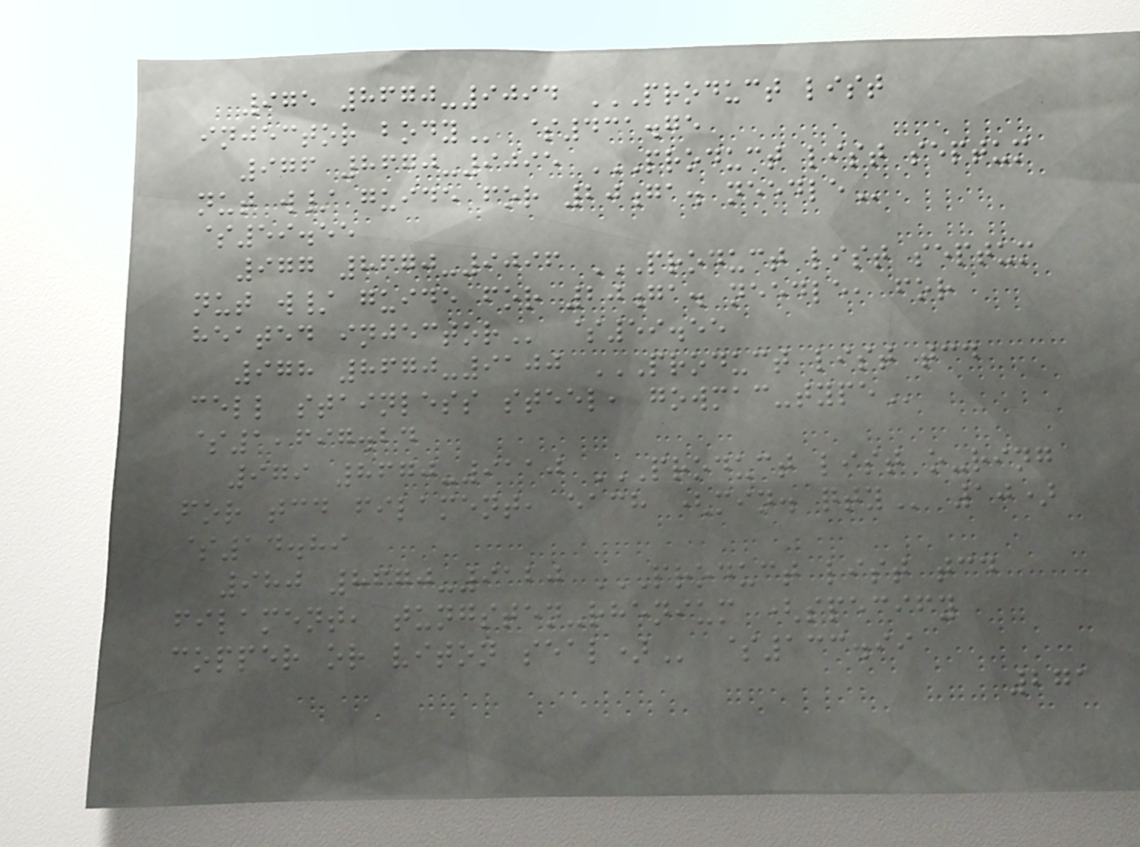975 8670-9094 PRODUCT LIST
INJECTOR BODY $431.75
976 8670-9095 PRODUCT LIST SEPTUM
NUT W/ GUIDE FOR 20GA. NEEDLE
$59.55
977 8670-9096 PRODUCT LIST SEPTUM
NUT W/ GUIDE FOR 20GA. NEEDLE, FOR
HEATED INJECTOR $59.55
978 8670-9100 PRODUCT LIST TCD
CELL STAINLESS STEEL, GOWMAC-TYPE
$1,697.24
979 8670-9110 PRODUCT LIST O-RING
FOR TCD FILAMENT, EACH (MIN. QTY 10)
$14.89
980 8670-9120 PRODUCT LIST TCD
FILAMENT, TUNGSTEN-RHENIUM (SPECIFY
COPPER OR VITON SEAL) $133.99
271
